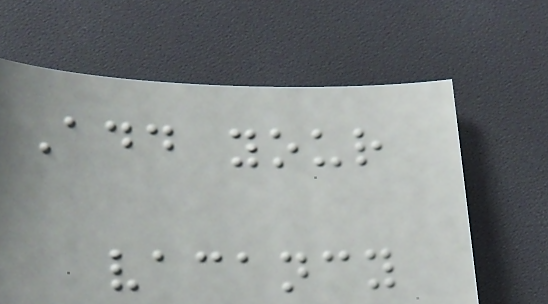Add your
vacancy
